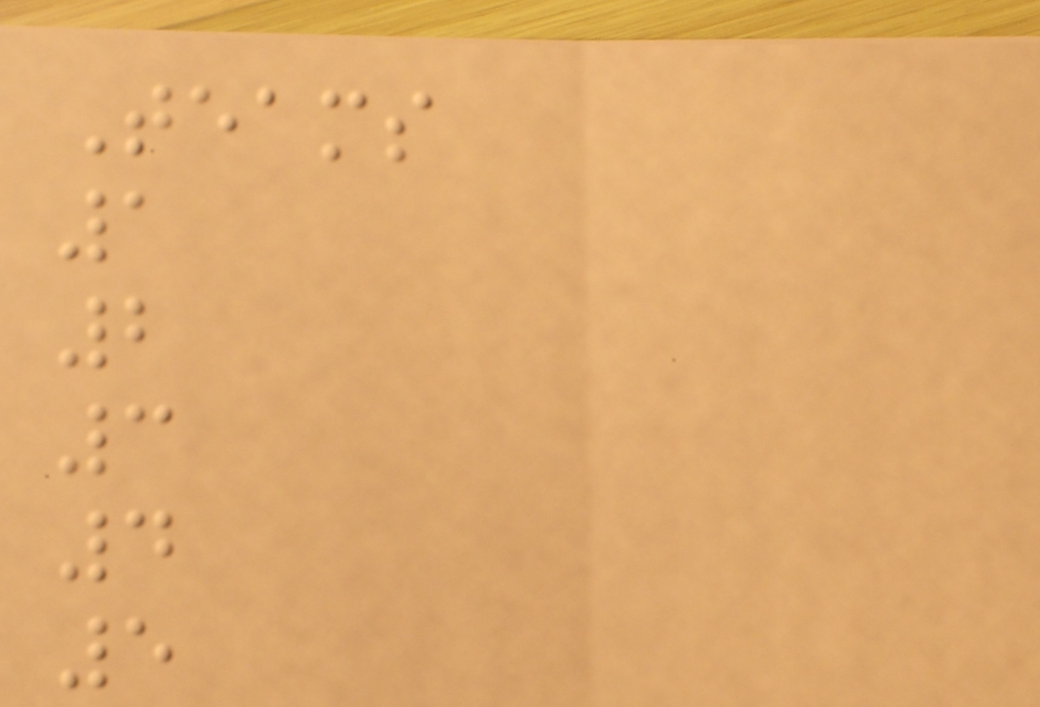Teams
1
2
3
4
5
